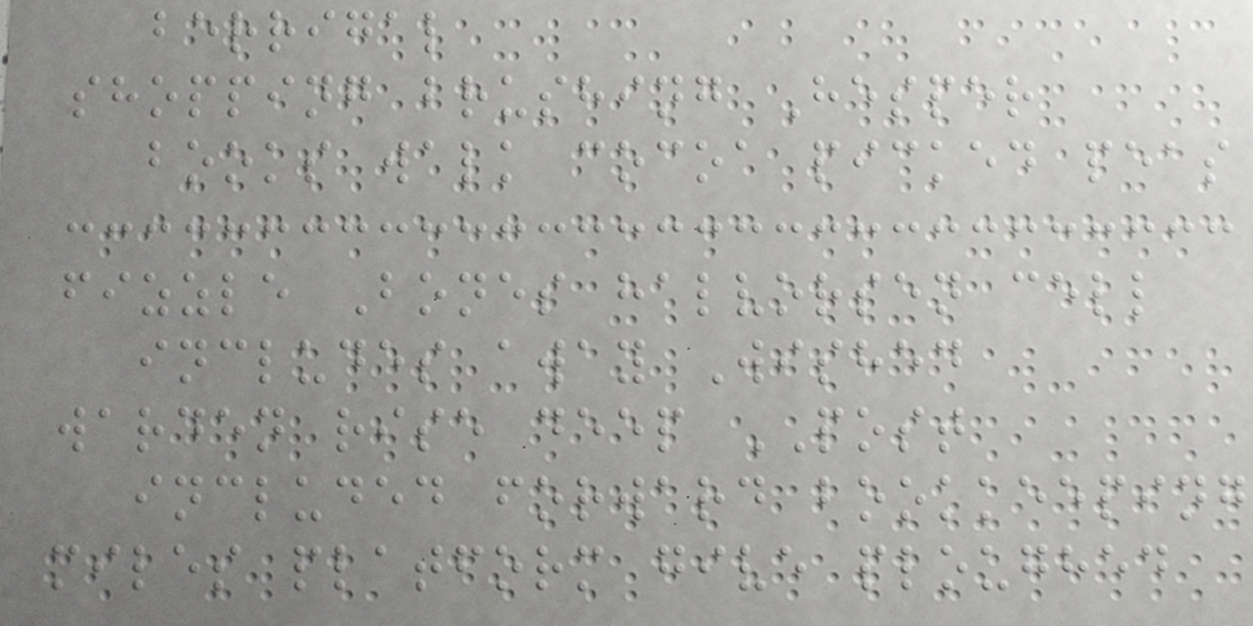berrigal
shopping brushing Hesper
books walk cocoa picked peas
fizzle Bones halvorsen cell
includes away Wished
warden rise deep POST
included forward bookkeeping
miles platform give ploughed
